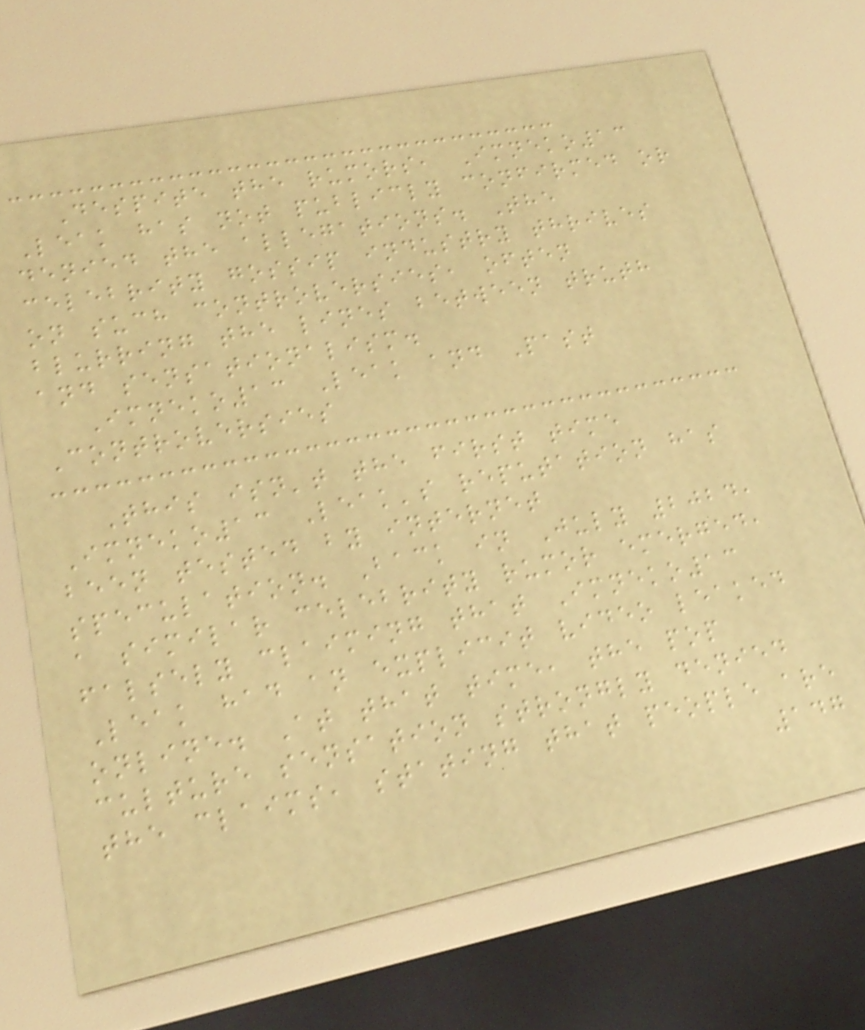Despite the rumors, Imneko13
Leak has not publicly confirmed or
denied the allegations. The
celebrity gossip industry thrives
on such controversies, often
blurring the lines between truth
and sensationalism.
Imneko13 Leak and Past
Controversies
This isn't the first time
Imneko13 Leak's reputation has
been tested by internet
speculation. Back in July 2024,
a similar celebrity rumor emerged,
falsely claiming that Imneko13
Leak had an explicit video leaked
online. At that time, the pop
culture sensation strongly denied
the claims, stating that people are
147
